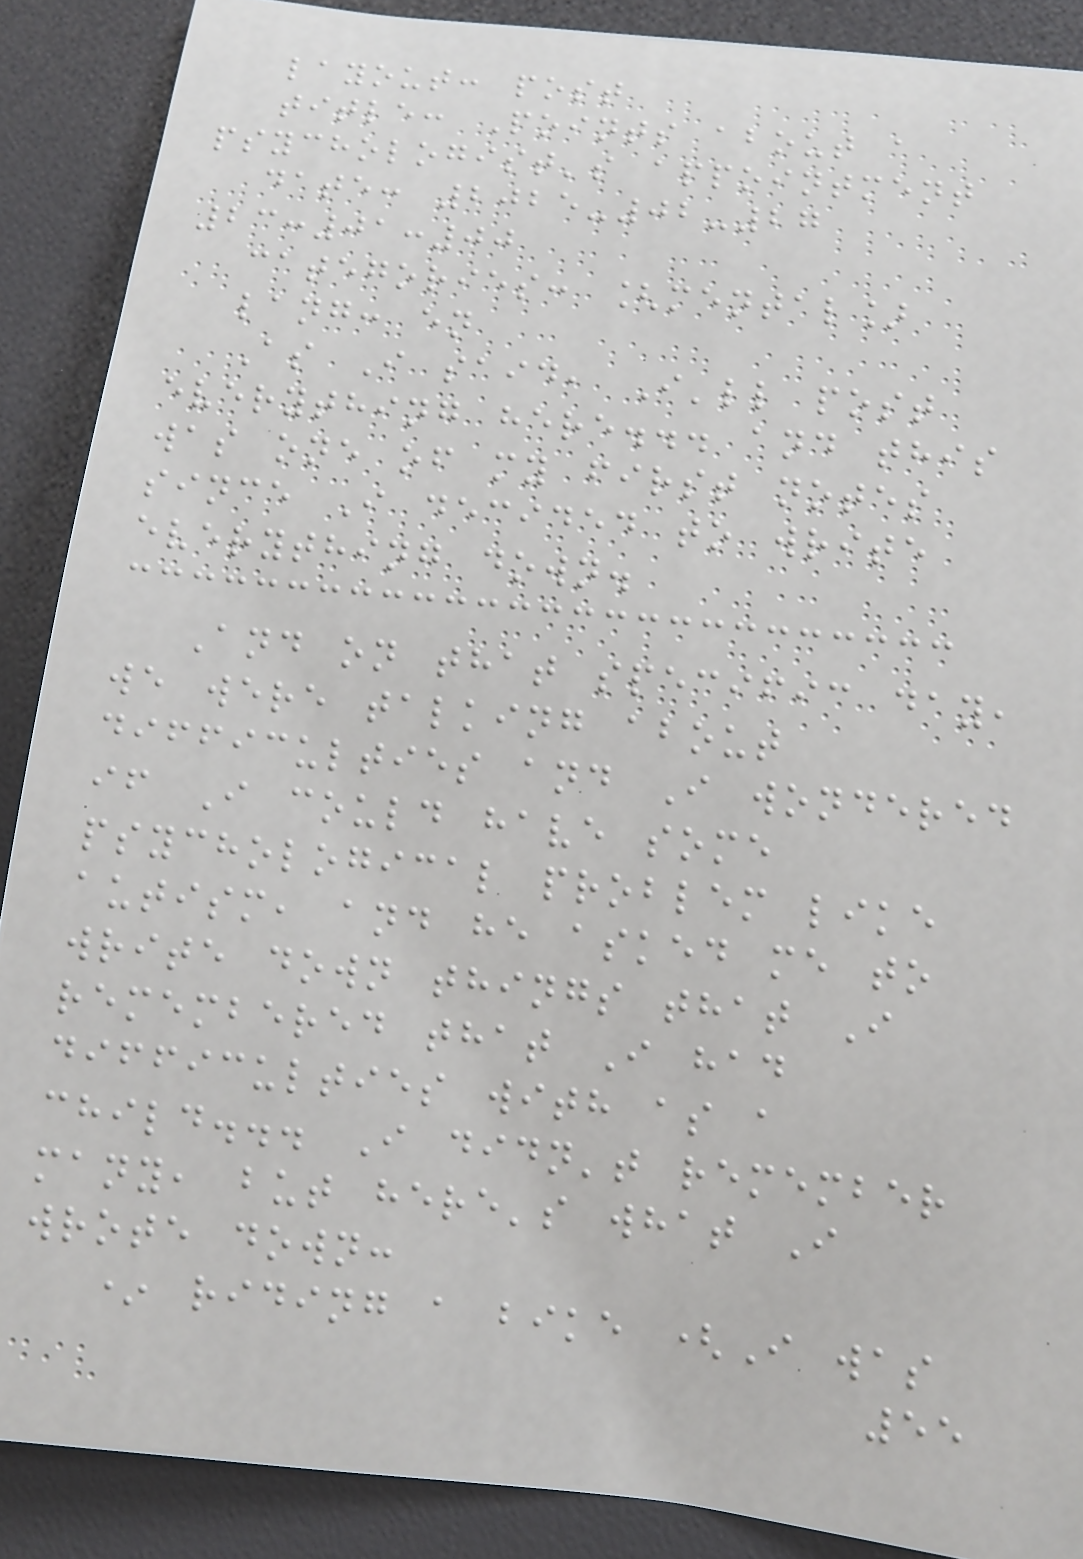layout: post
title: Points about a
psychologist's appointment
date: 2025-02-27
23:01:00
categories: [mental]
lang: en
As I said, I'll post
everything here... and this
was one of my first notes
since I decided to write
everything down.
And on that specific day,
we were talking about
difficulties and I wondered
if I could have some
psychological problem like
autism, and he asked me to
write down things that I
remembered that I had
difficulties with as a
child... I didn't remember
many, but here's what I
wrote down:
* riding a bike (I was
55
